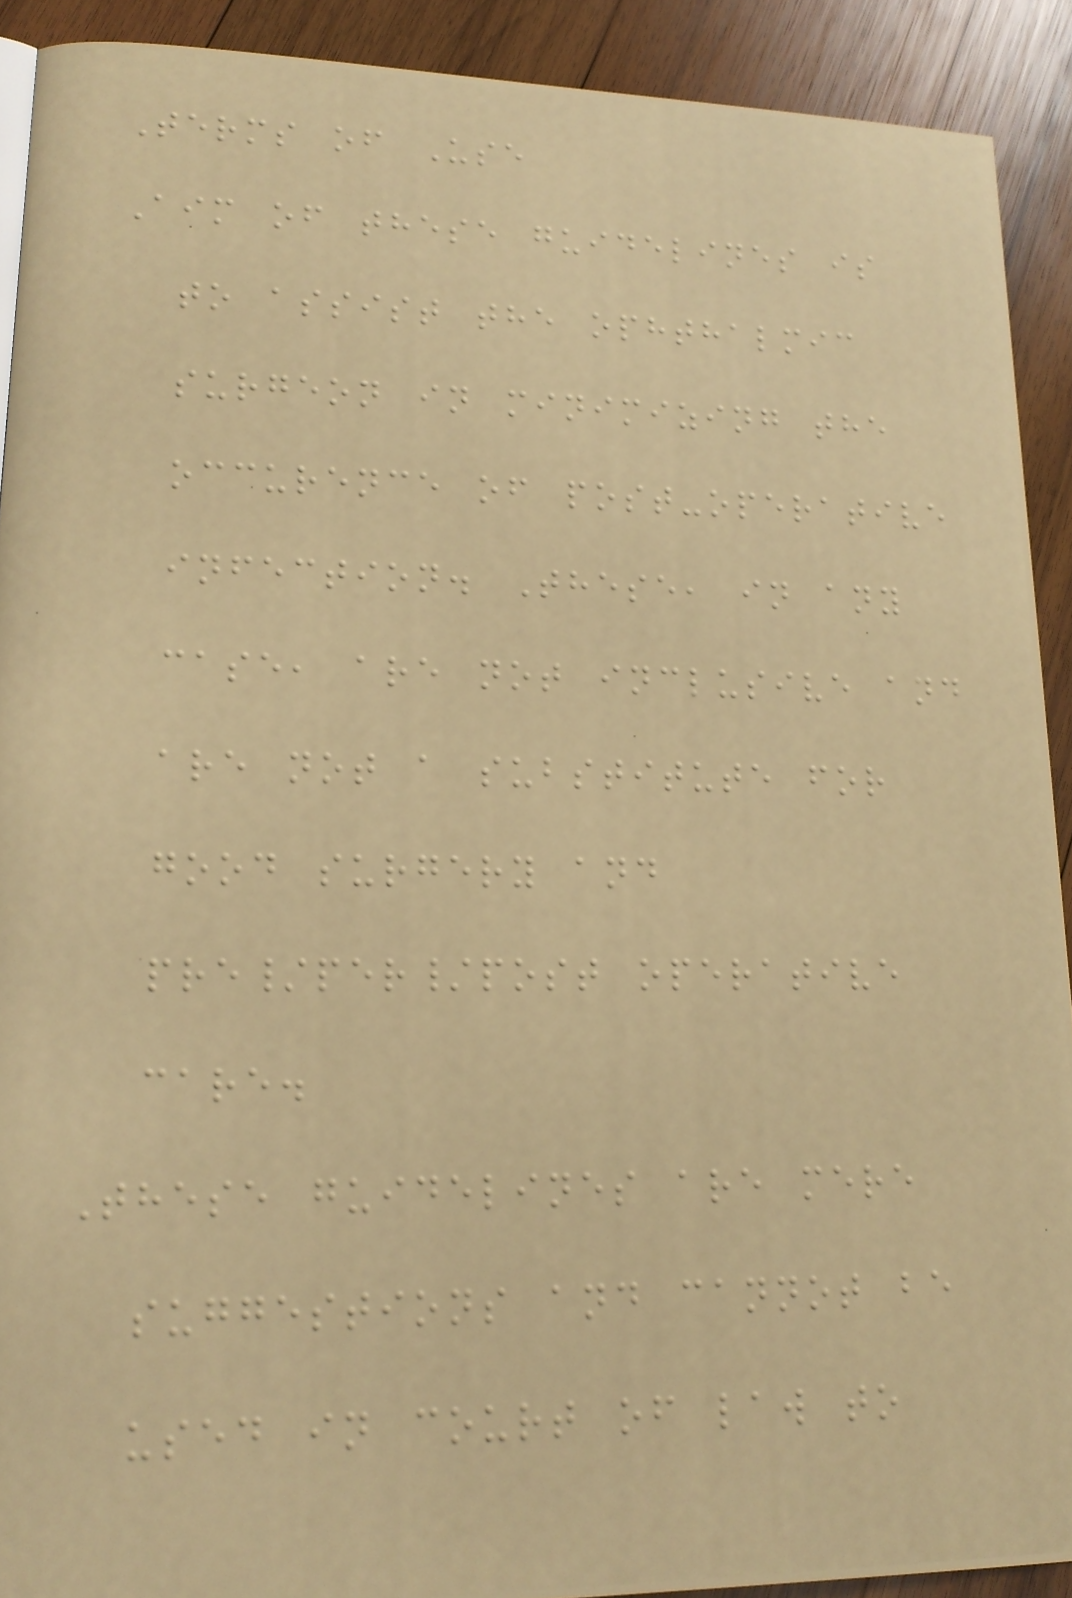Terms of Use
Aim of these guidelines is
to assist the ophthalmic
surgeon in minimizing the
occurence of post-operative
infection. These, in any
case, are not inclusive and
are not a substitute for
good surgery and
pre/per/post operative
care.
These guidelines are mere
suggestions and cannot be
used in court of law to
